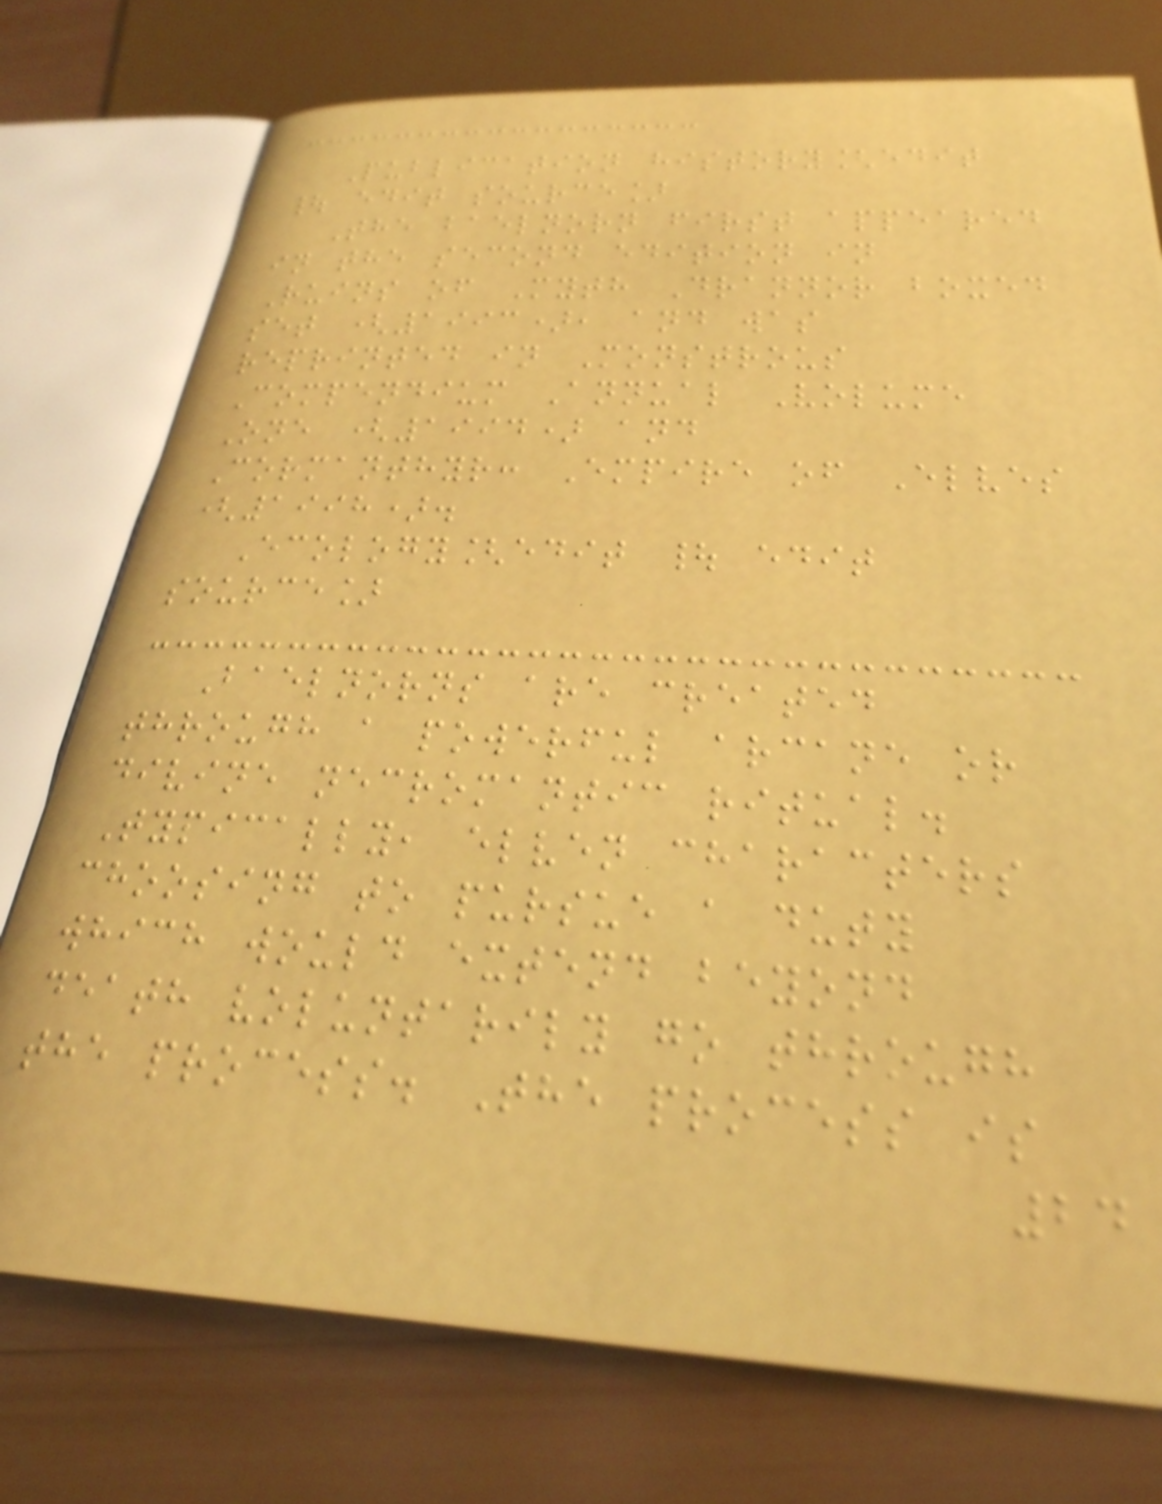Publication history[edit
| edit source]
The baelnorn first appeared
in the second edition in
Ruins of Myth Drannor boxed
set (1993), and was
reprinted in Monstrous
Compendium Annual Volume
One (1994) and
Cormanthyr: Empire of Elves
(1998).
Ecology[edit | edit
source]
Baelnorns are created
through a powerful arcane or
divine necromantic ritual.
Typically, elven characters
choosing to pursue a duty
which would extend beyond
death voluntarily go through
the process. The process is
24
